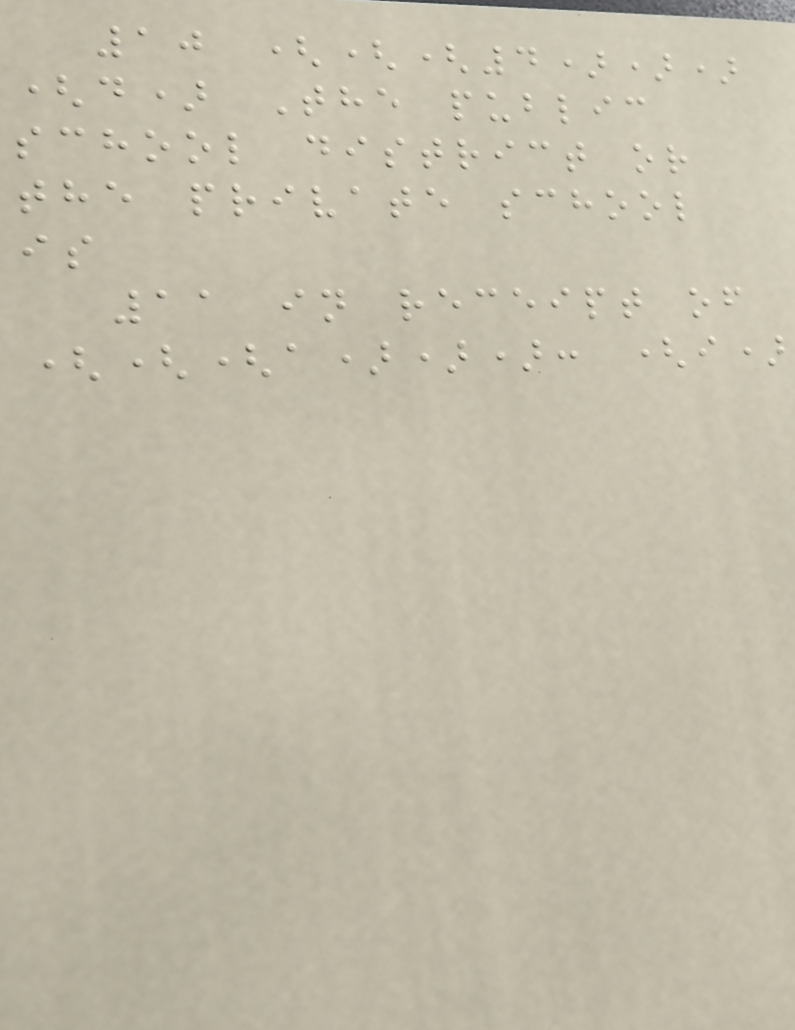10 (((4)))
(d) The public
school district or
the private school
is
11 in receipt of
(((a))): (i)
